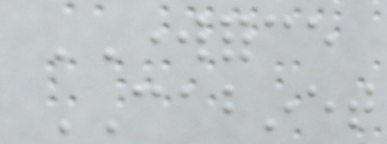WORKFORCE
CABINET
